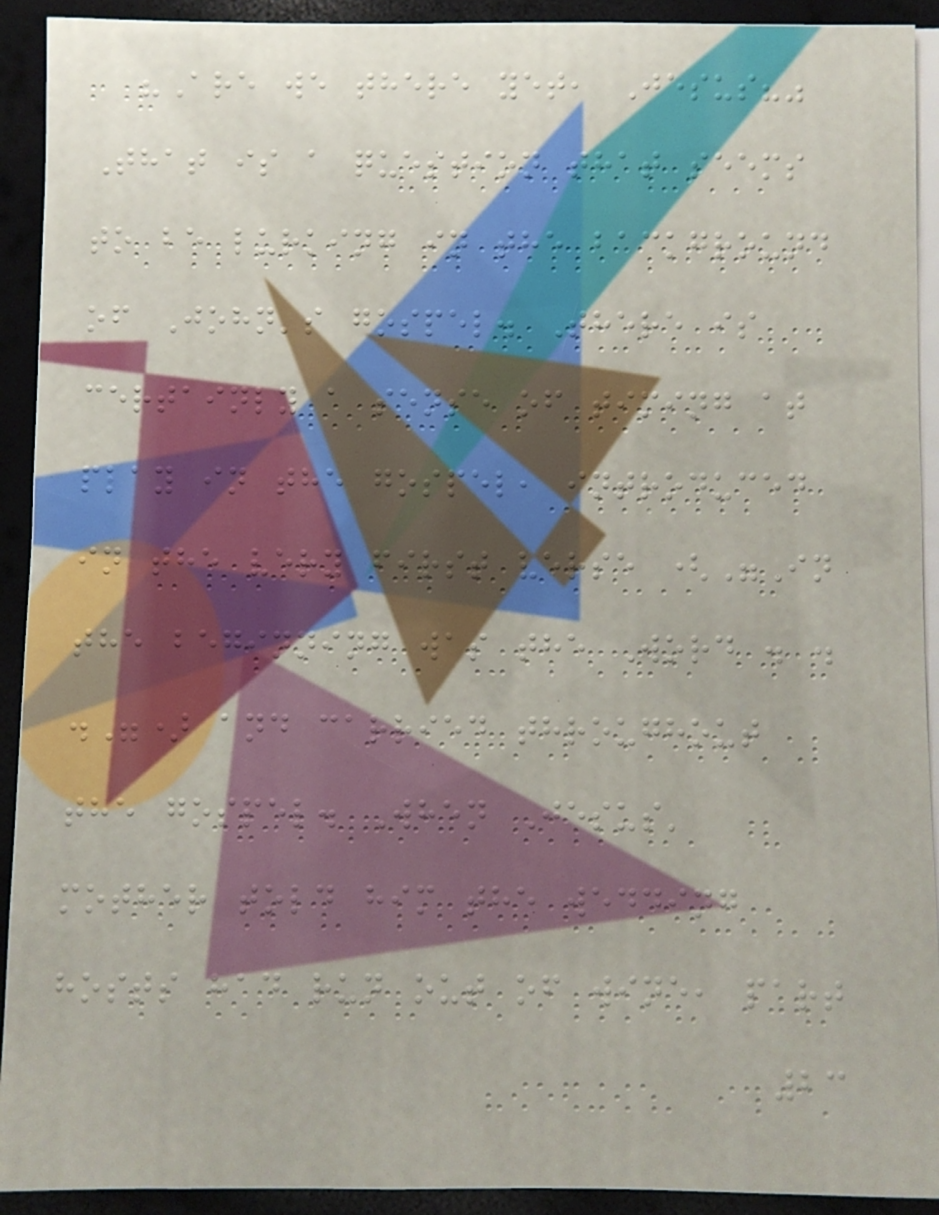"Are we there yet, Jesus?"
That is a question that seems
to be lurking in the background
of John's gospel. There is
certainly a sense of timing at
play in the gospel, introduced
in the very first verse ("In
the beginning was the Word . .
.") and carried throughout
the gospel. When Jesus'
mother told him the wedding
hosts had run out of wine, part
23
